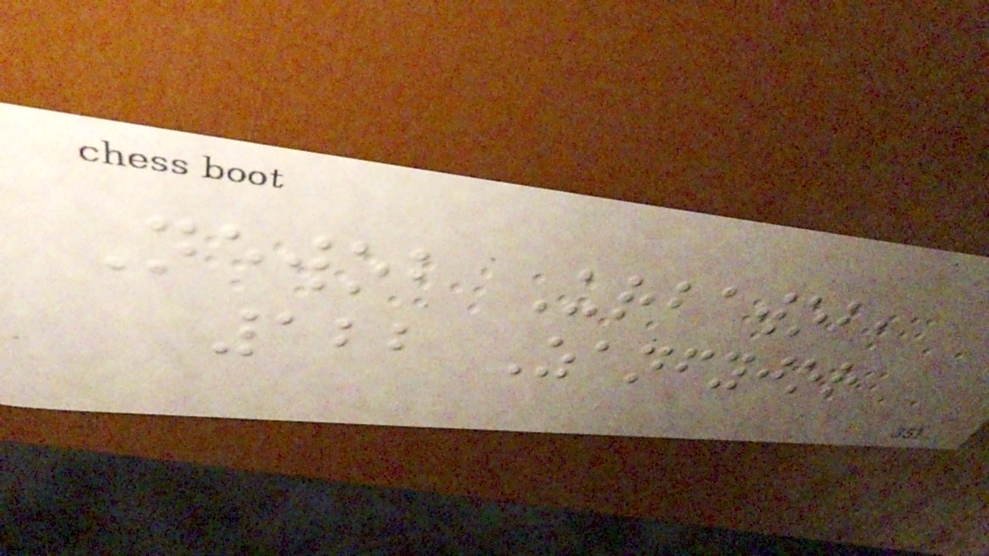Newob Urbawob,
122 Zanfyjor
